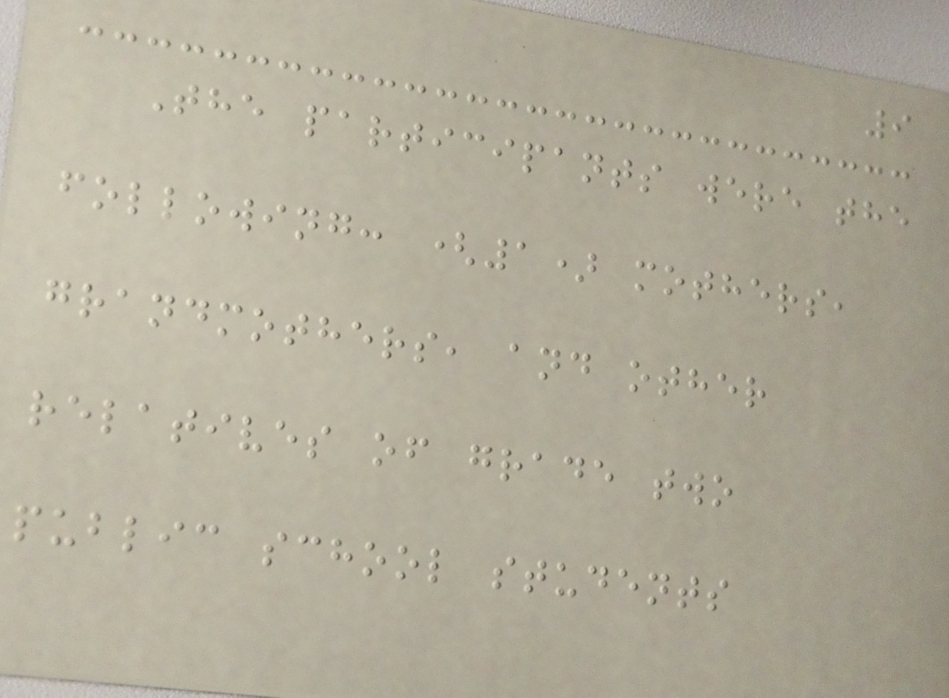9
The participants were the
following: (1) mothers,
grandmothers, and other
relatives of grade two
public school students
